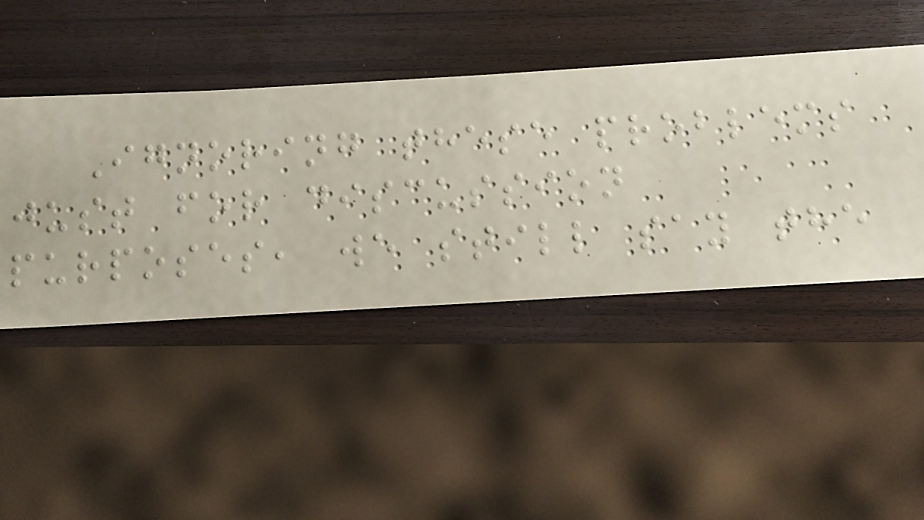Ignoring these problems
just for discussion
purposes, we still say the
